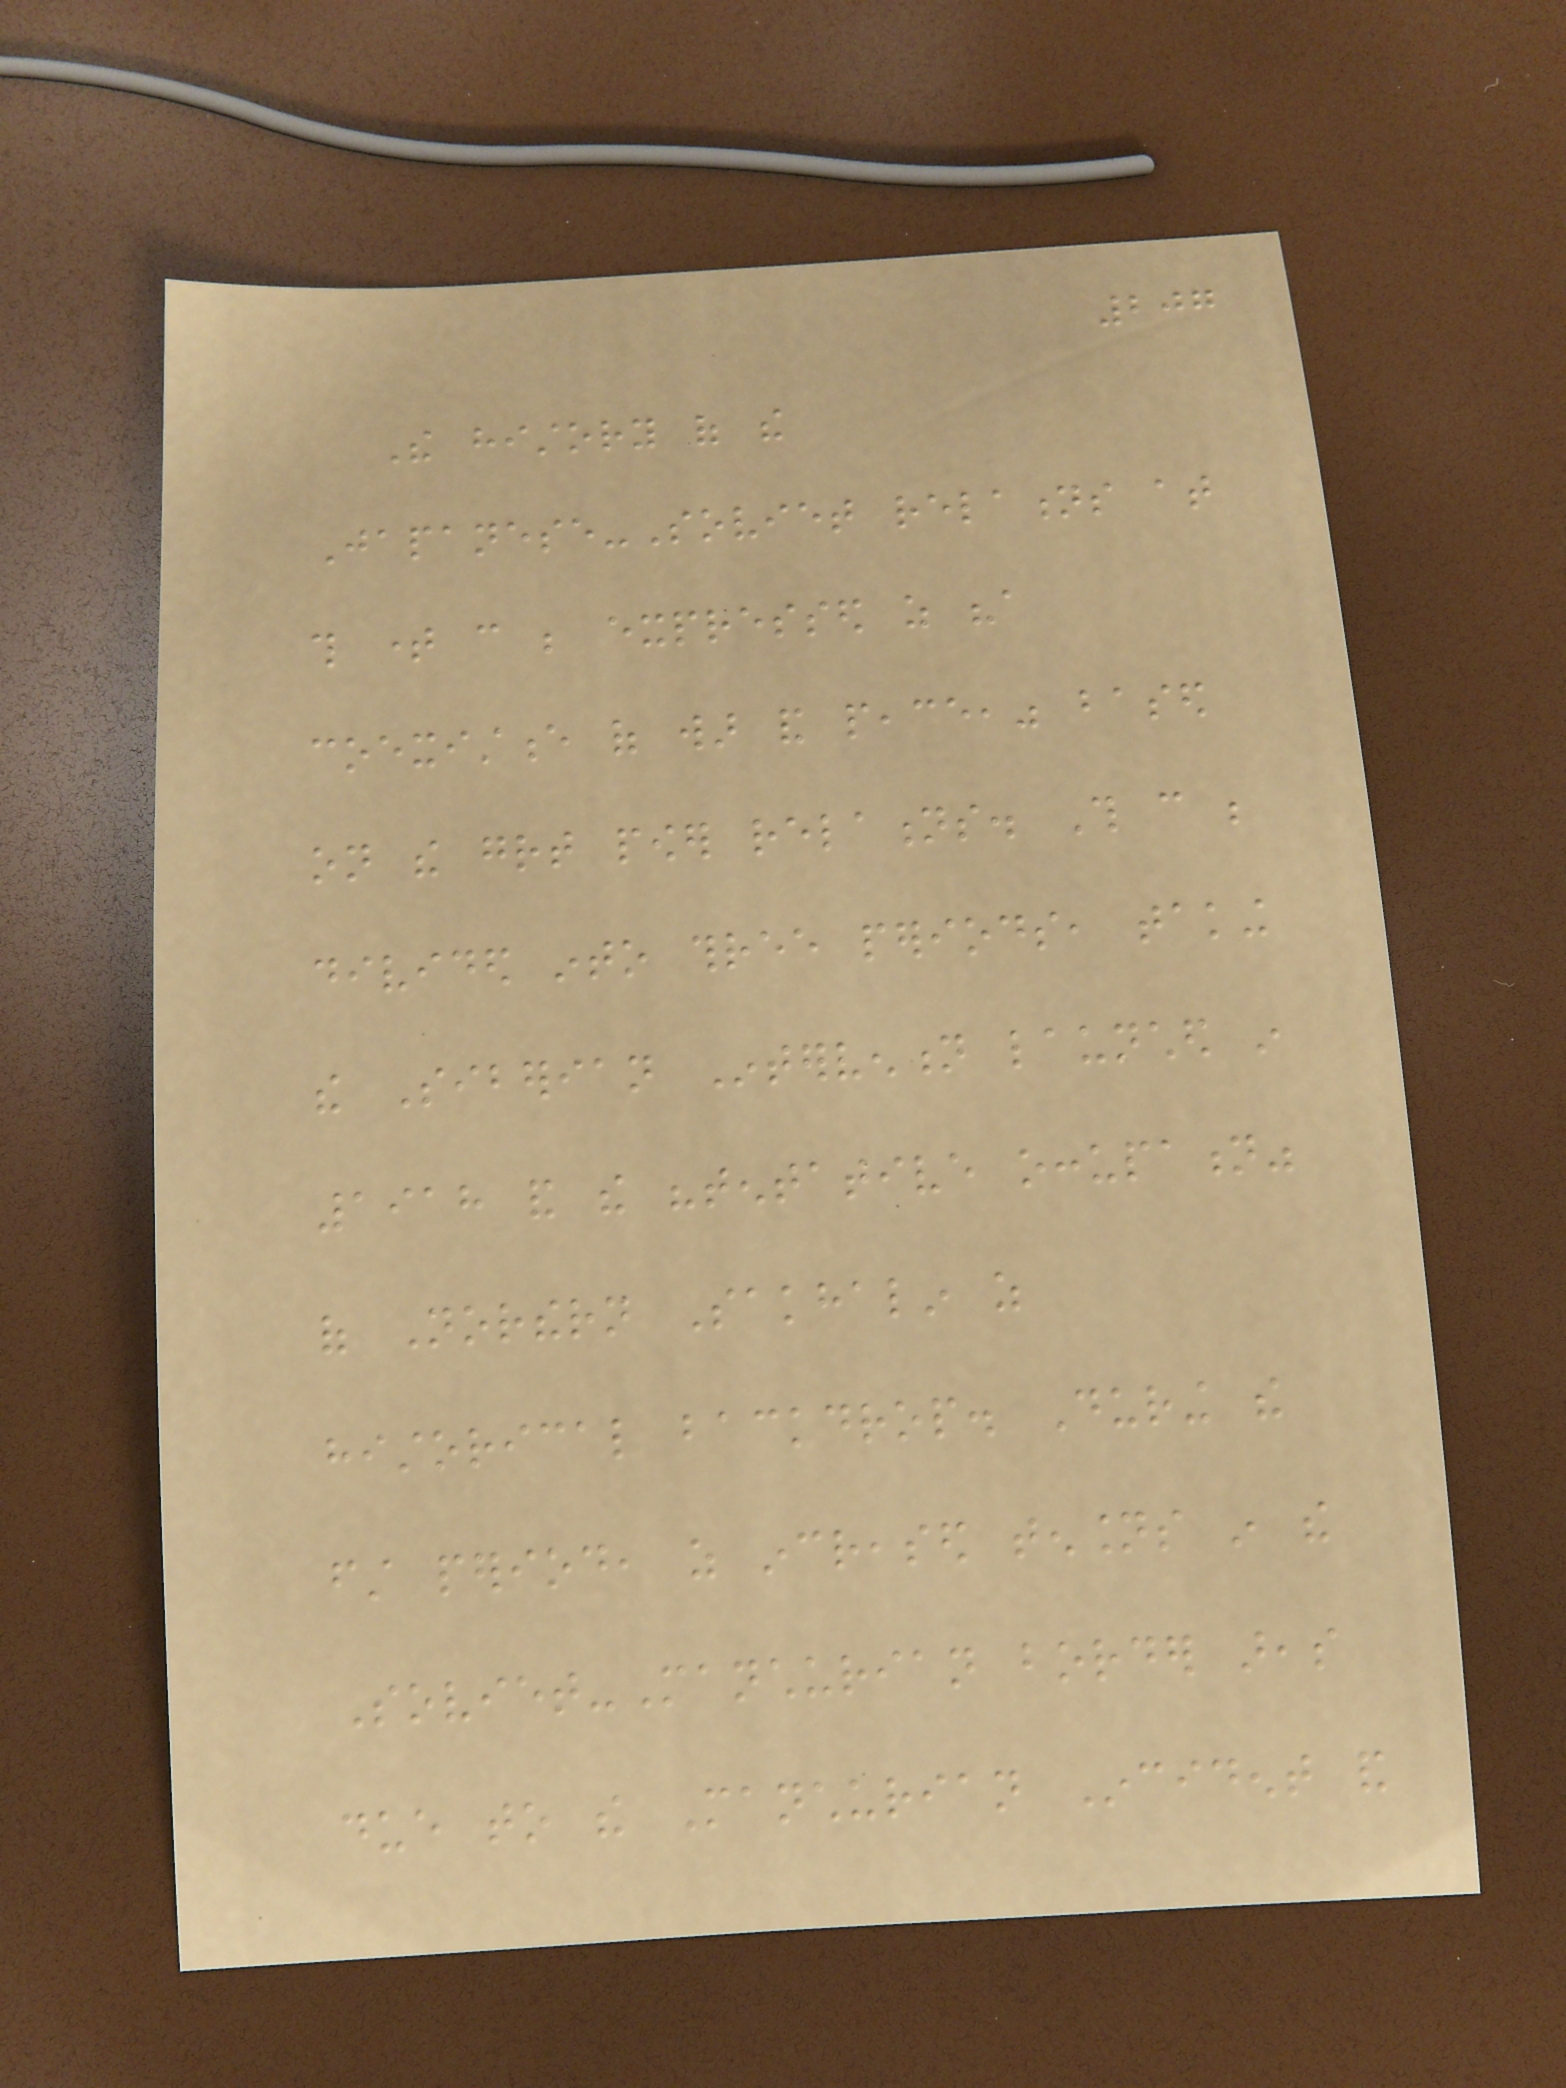207
The history of the
Japanese-Soviet relations at
this time can be expressed as "a
coexistence of war and peace," based
on the great power relations. This can be
divided into three periods, taking
the Siberian Intervention launched in
1918 and the "tentative occupation"
of Northern Sakhalin as
historical backdrop. During the
first period, as increased tensions in the
Soviet-Manchurian border areas
due to the Manchurian Incident and
